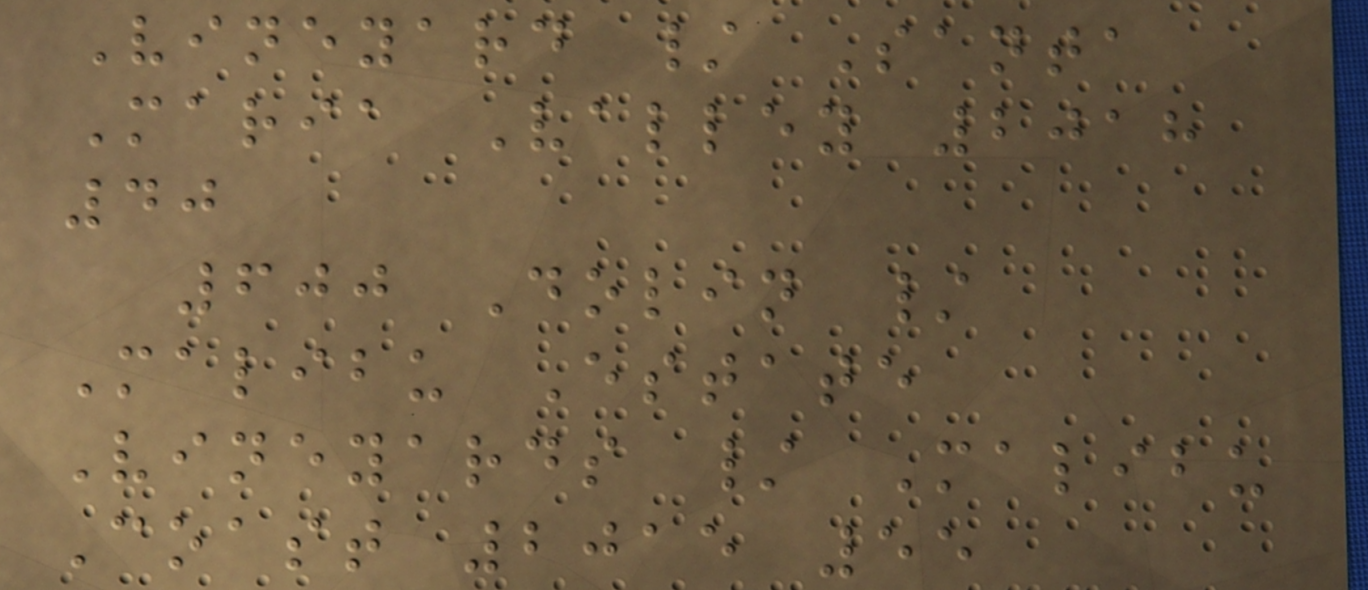Vineyard / Santa
Maria Valley 2018
40
600 Dolin /
Malibu Estate
Vineyards / Malibu
Coast 2015 55
